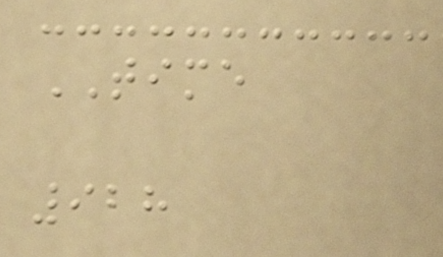TIME
928
